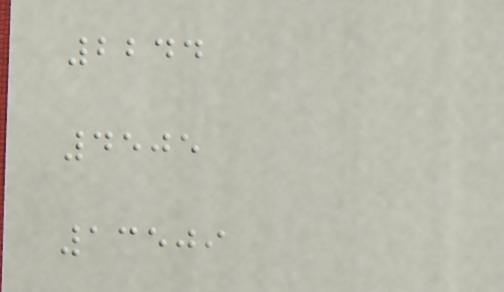2244
4505
13509
